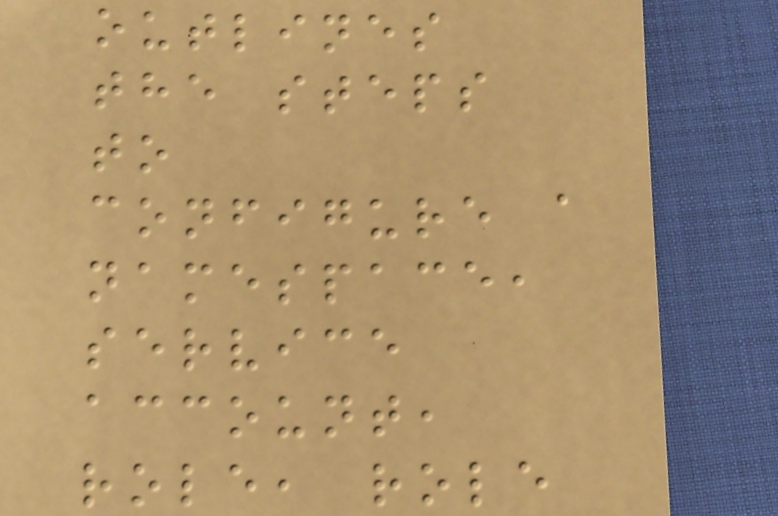outlines
the steps
to
configure a
namespace,
service
account,
role, role
